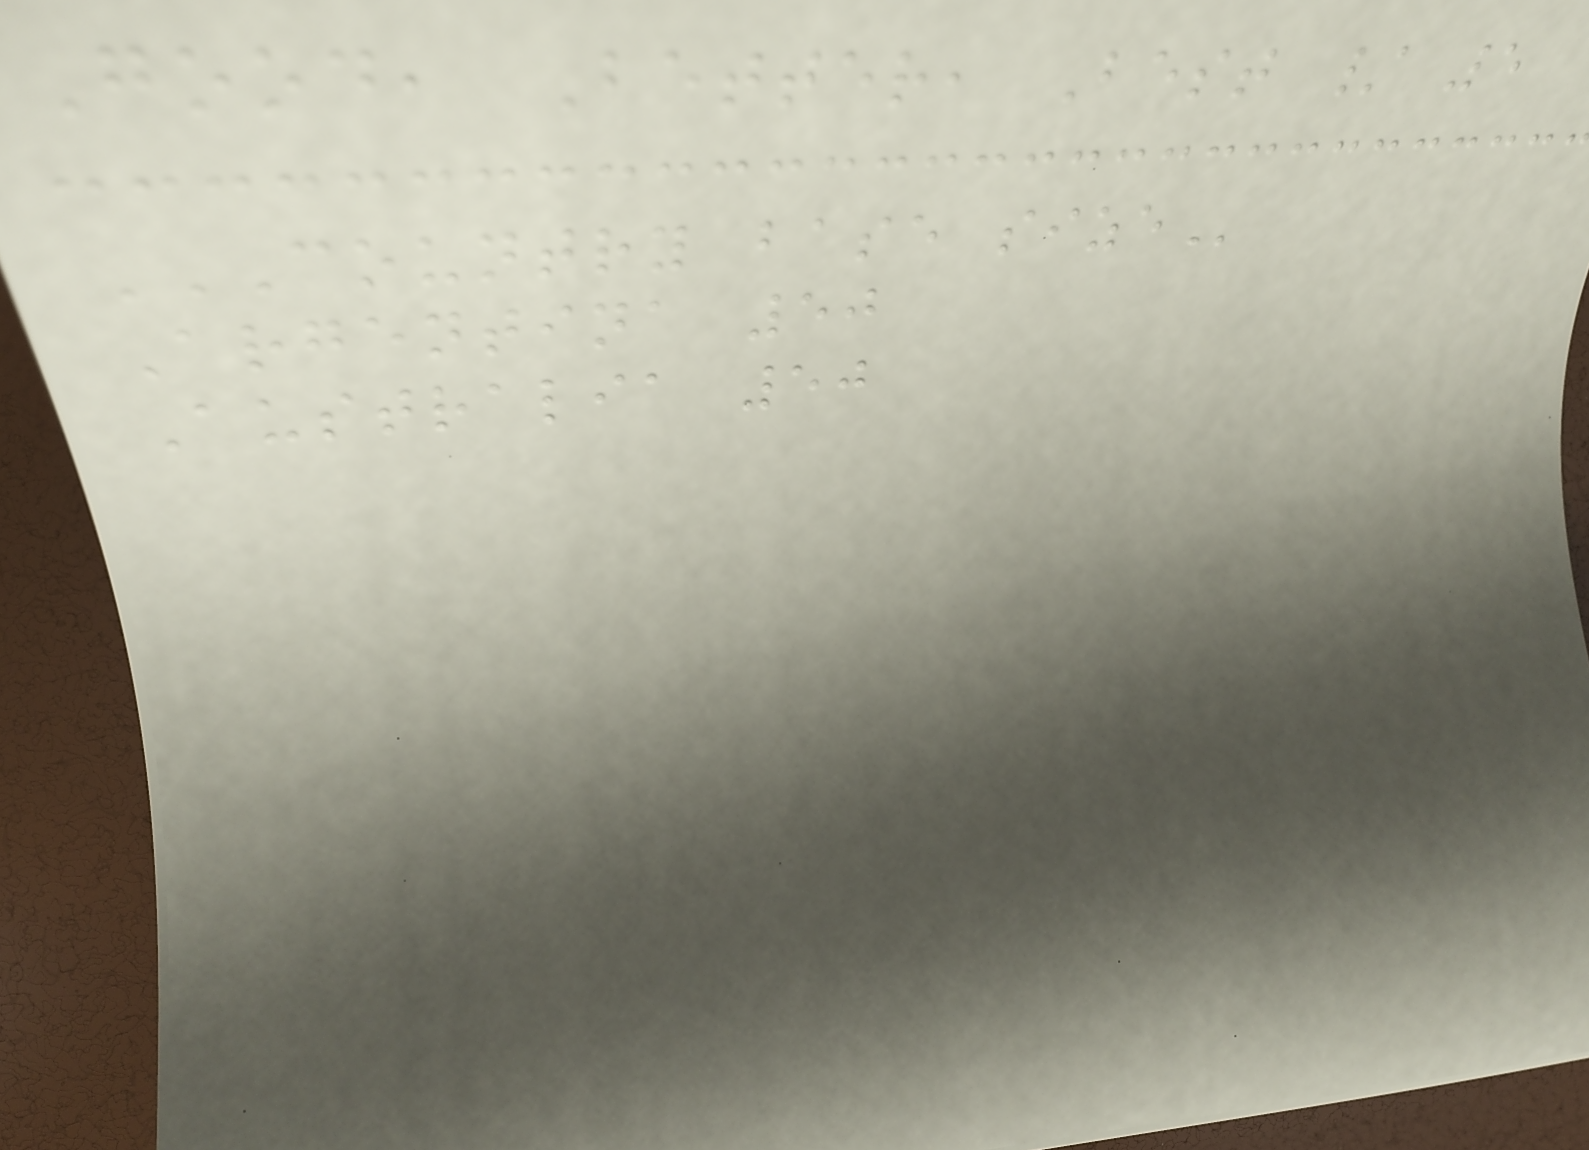Good, Better, Best / 5
COUNTRY BASE SIZE
Argentina 50
Australia 50
